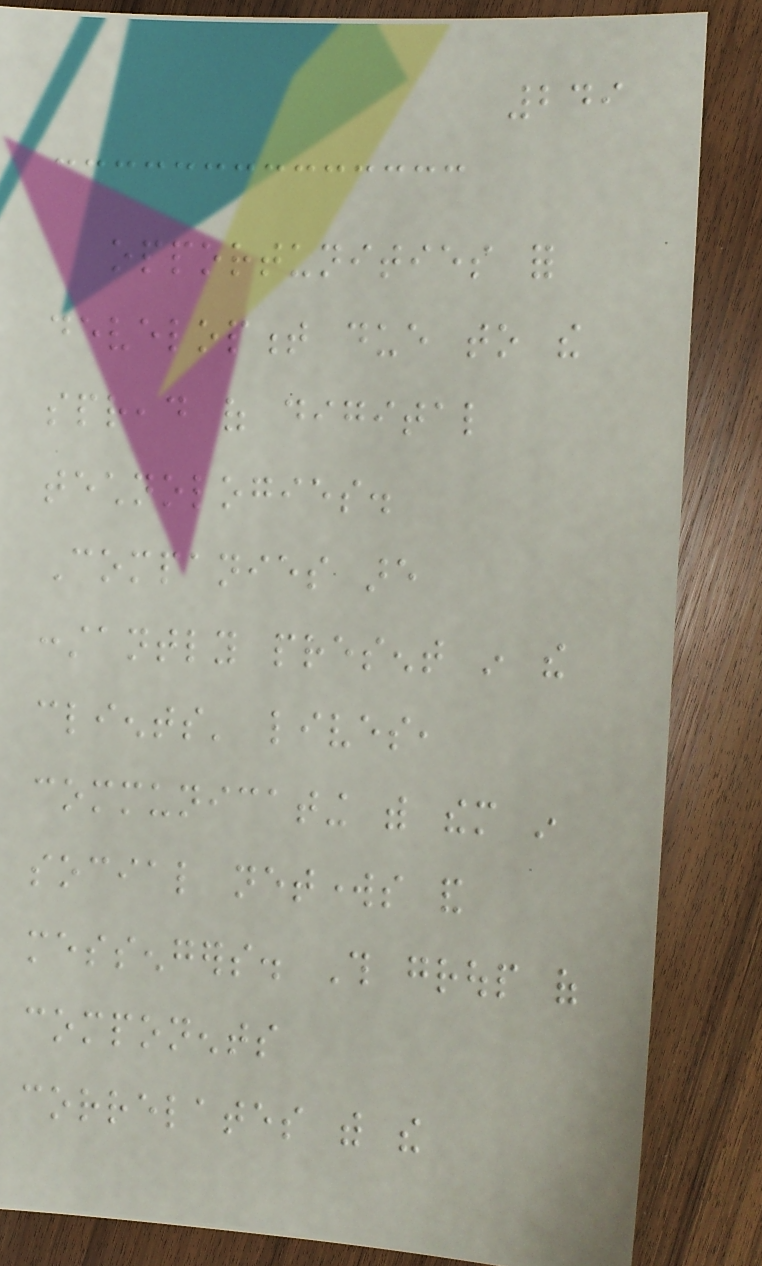249
opportunities for
development due to the
spread of digital
technologies.
Companies are
constantly present in the
clients' lives,
communicating with them in
social networks and
messengers. This group of
components
correlates with the
